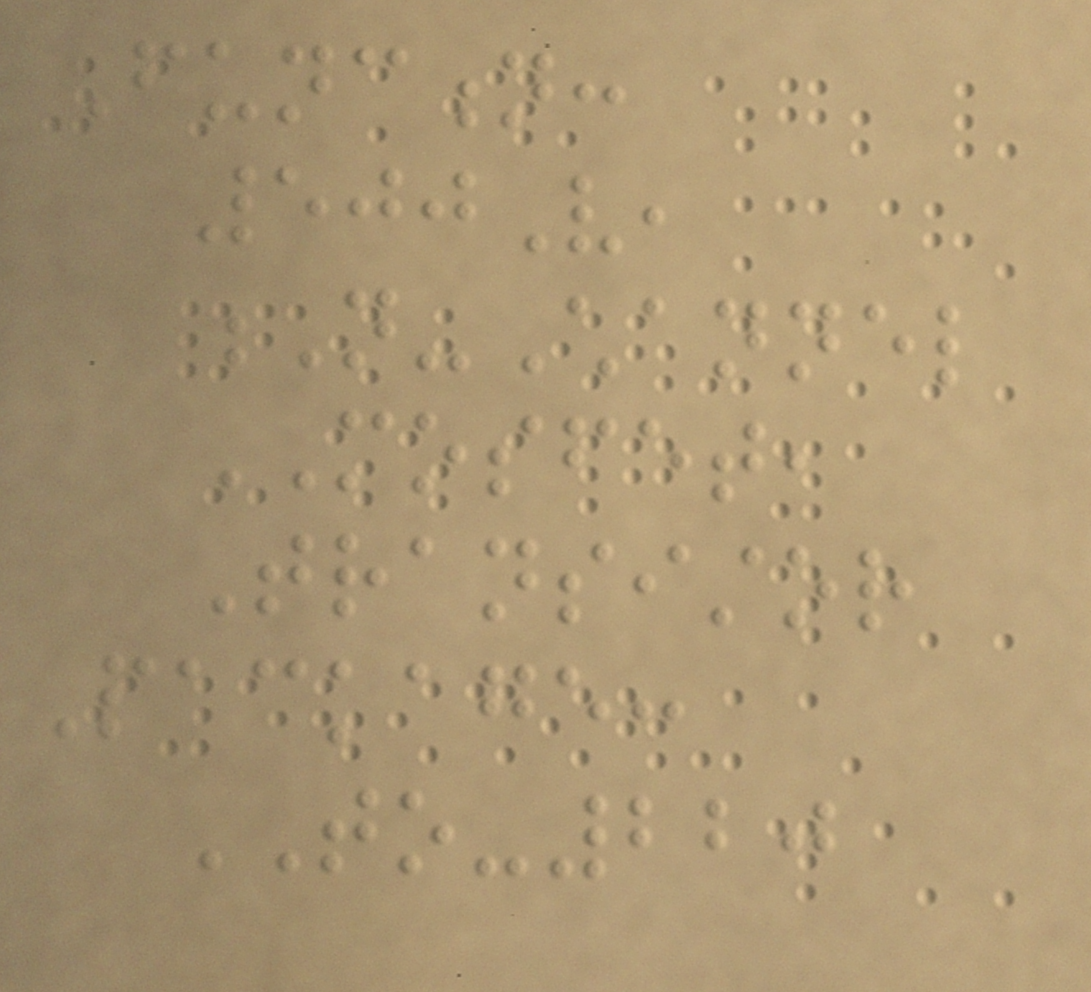Function:
500V,
N-Channel
MOSFET,
Transistor
Package:
TO-220
